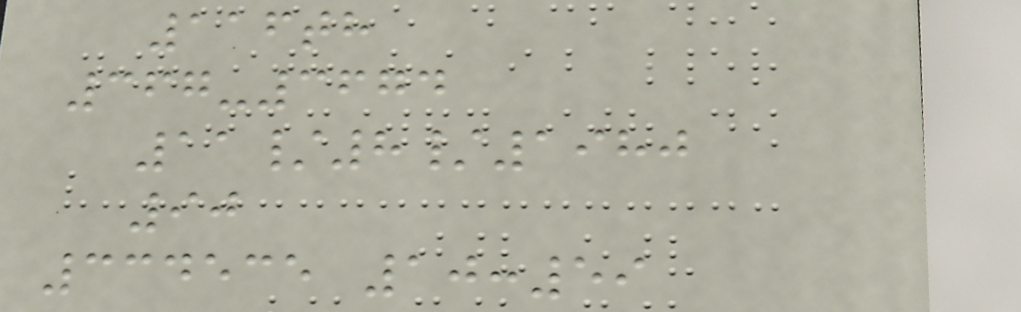116th
367-3674
11/8/1980
90
334535 10:59
